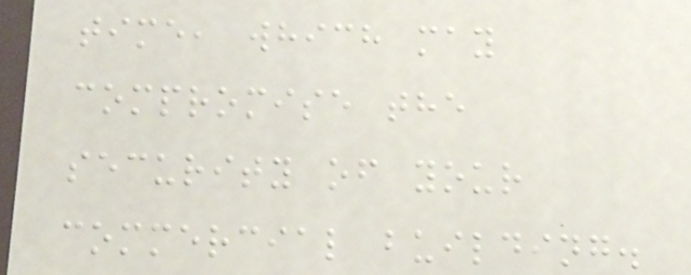time, which may
compromise the
security of your
commercial building.
